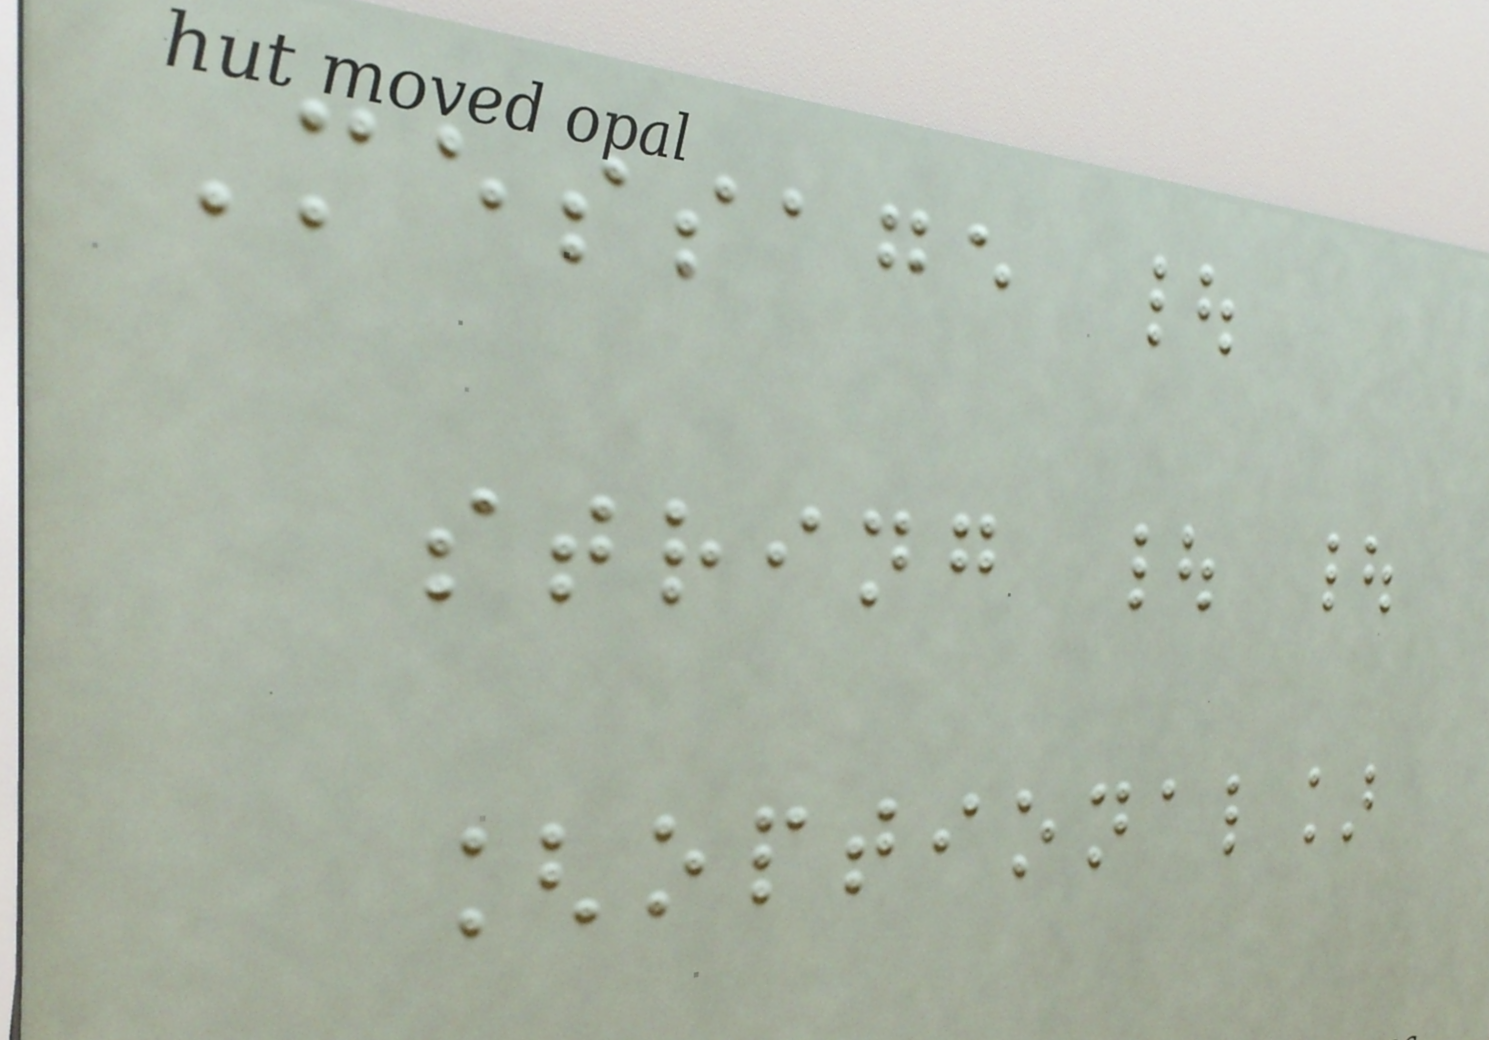Message |
string | |
[optional]
